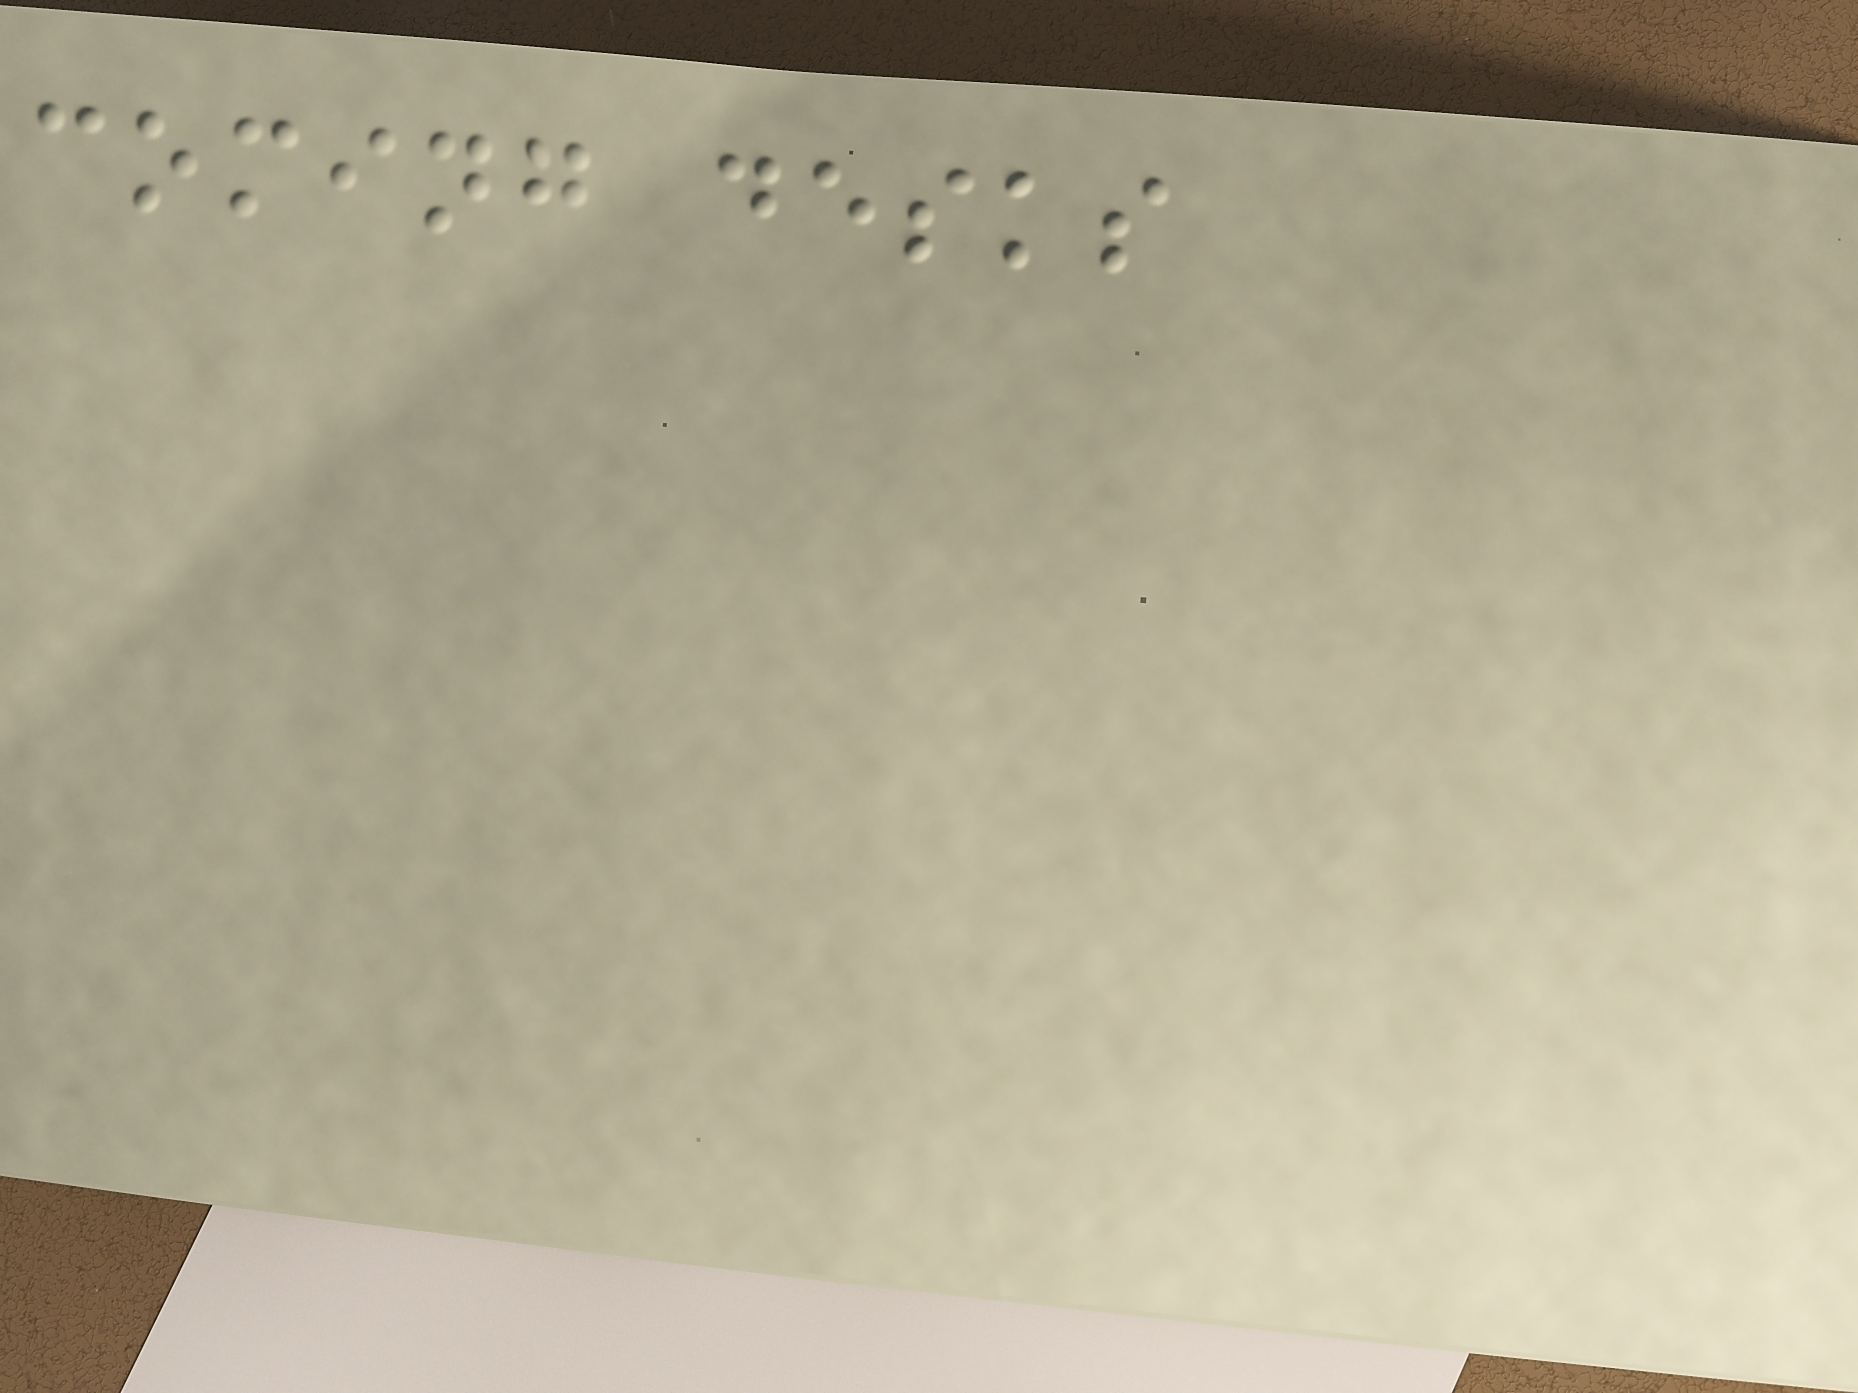coming desks
